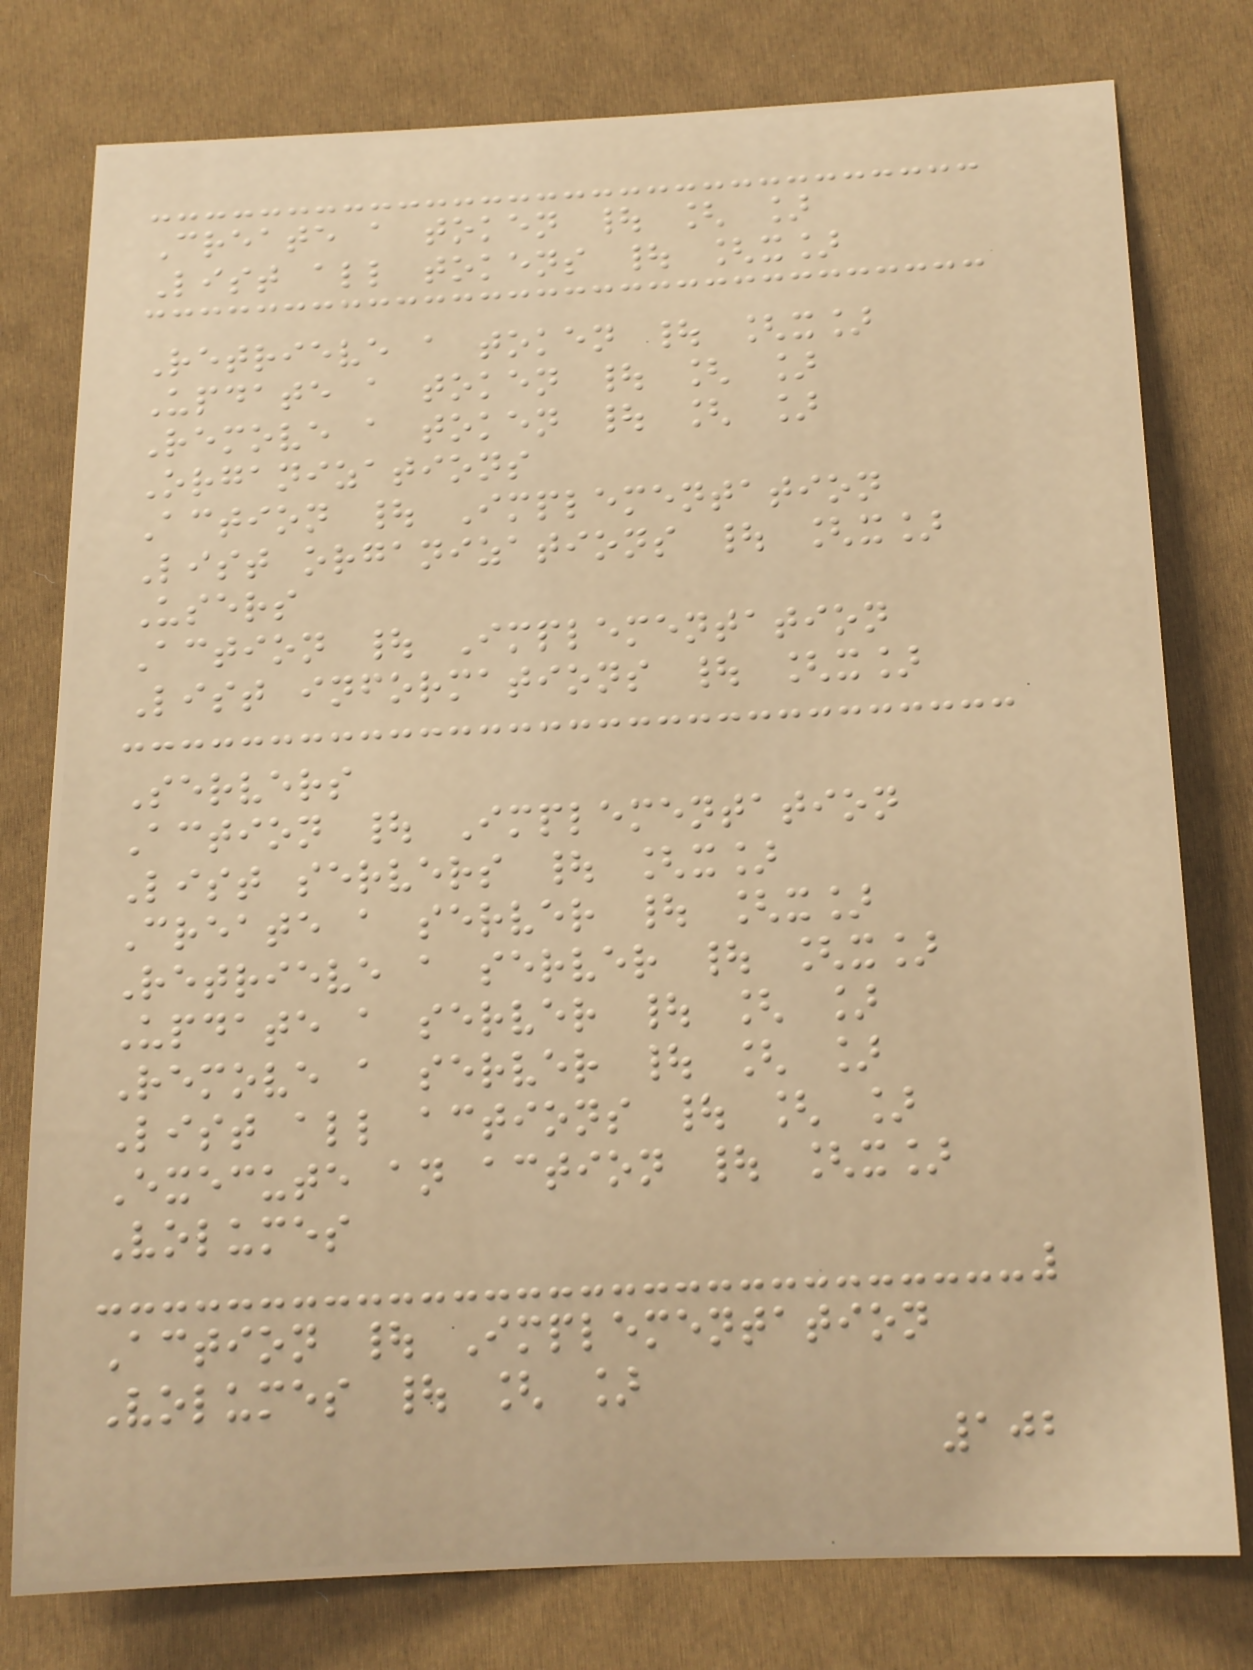Create a token | [ ]
List all tokens | [x]
Retrieve a token | [x]
Update a token | [ ]
Remove a token | [ ]
Organizations
Action | Implementation
List organizations | [x]
Users
Action | Implementation
List informations | [x]
Servers
Action | Implementation
List servers | [x]
Create a server | [x]
Retrieve a server | [x]
Update a server | [ ]
Remove a server | [ ]
List all actions | [ ]
Execute an action | [x]
Volumes
Action | Implementation
Volumes | [ ]
102
